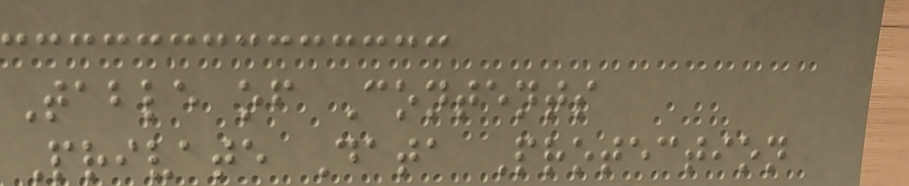Table of Contents
Private Data Protection
